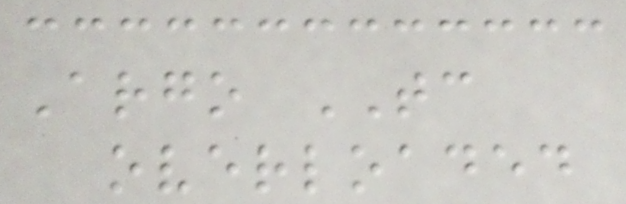Argo TC
overloaded
